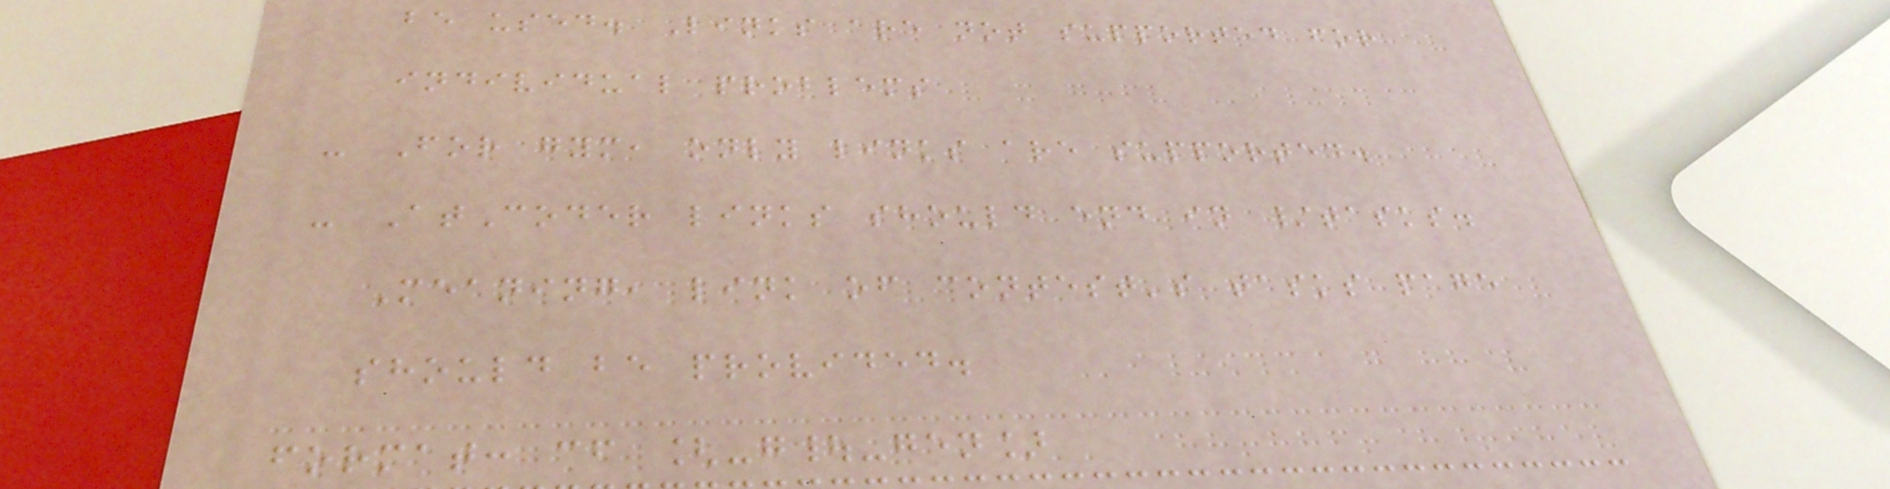be used. Links are not supported for
individual problems
- For gym, only links are supported.
- AtCoder links should end in /tasks.
Meaning, link of contest's tasks page
should be provided.
format: cf [-g|-gen]
